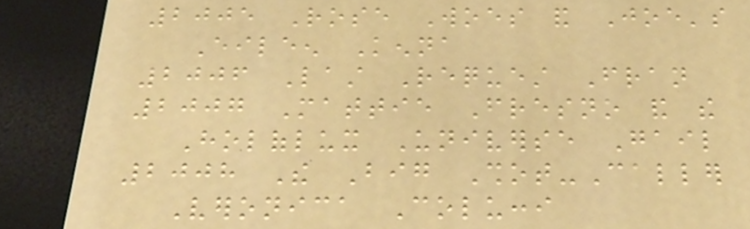2005 Rose Woes and Joe's
Eileen Kenna
2006 Last Request Fran
2007 Mattie Fresno and the
Holoflux Universe Gail
2008 The Big Shot-Caller
Veronica Colucci
